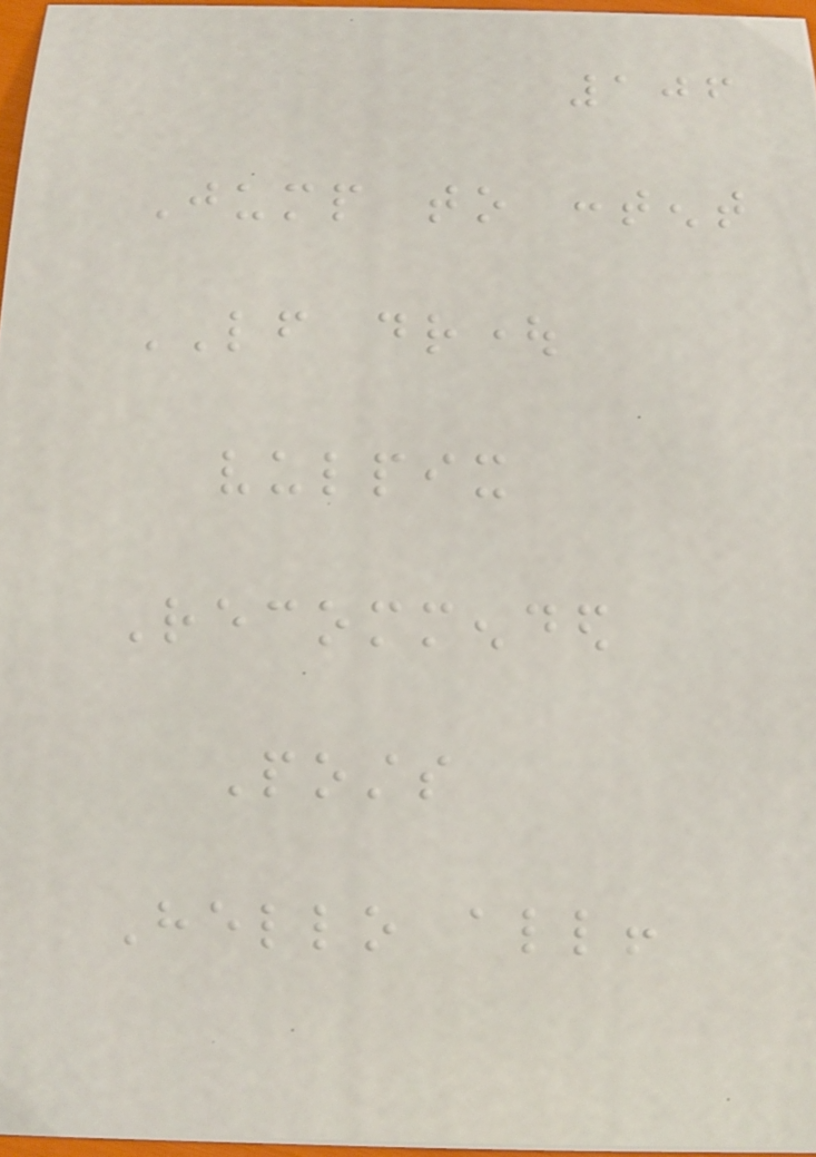106
Jump to content
LF drought
vulpix
Recommended
Posts
Hello all!
